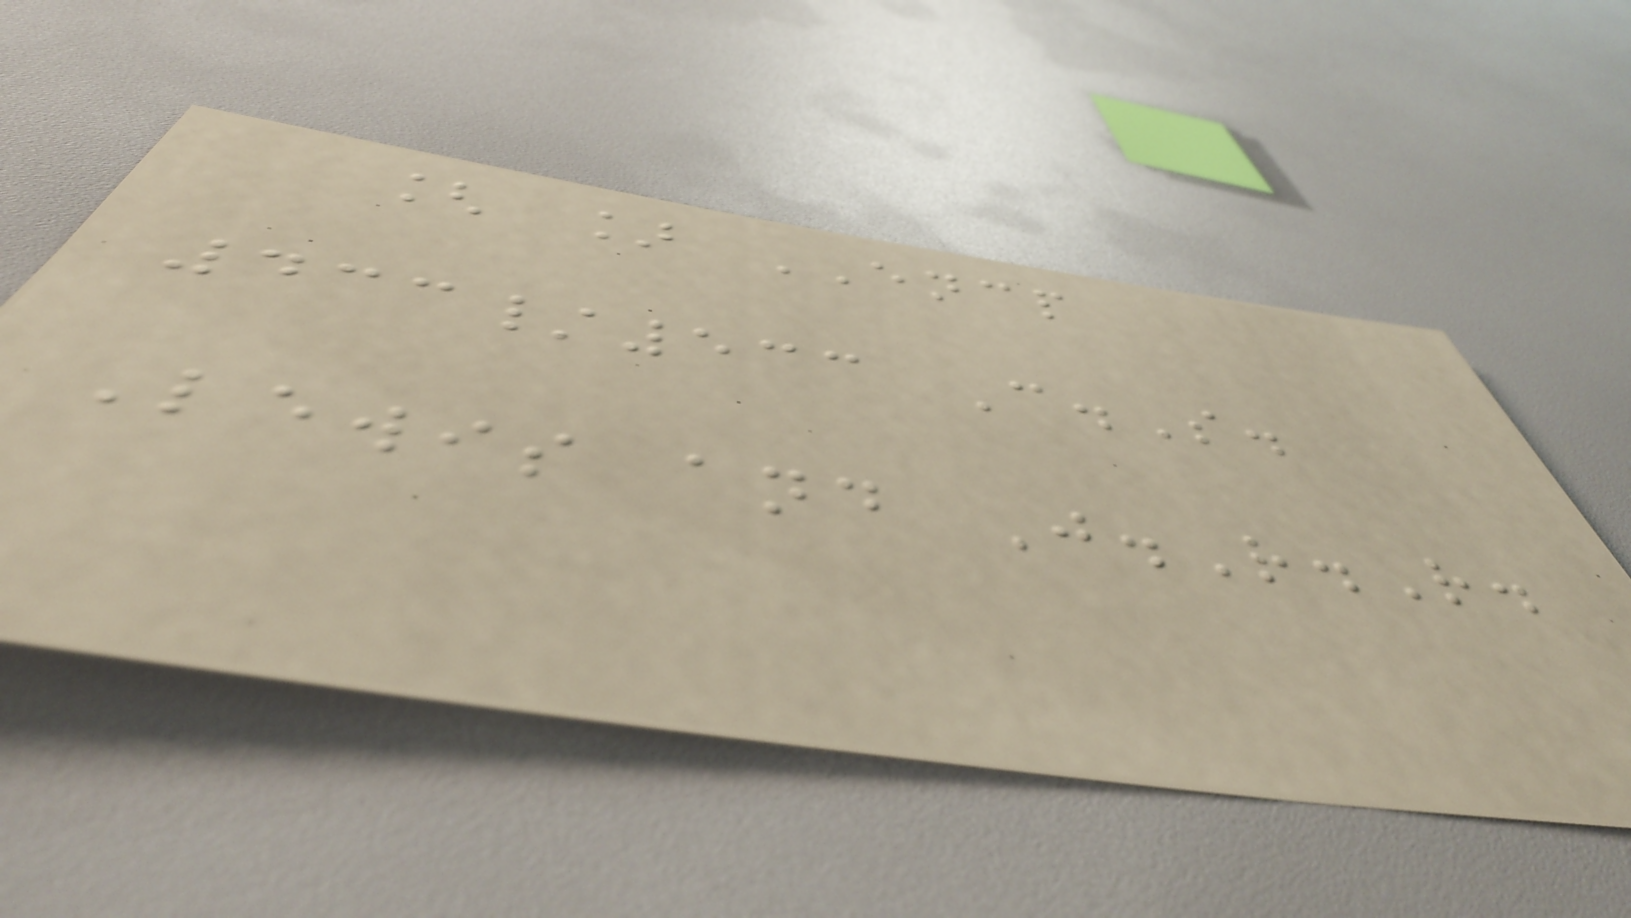[ ] ENCP
433/533 C.S.
Lewis and J.R.R.
